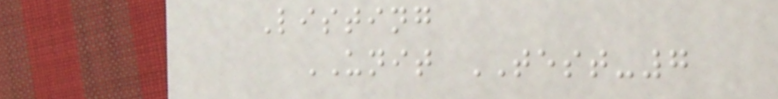Listing
UNIT TEST-7
